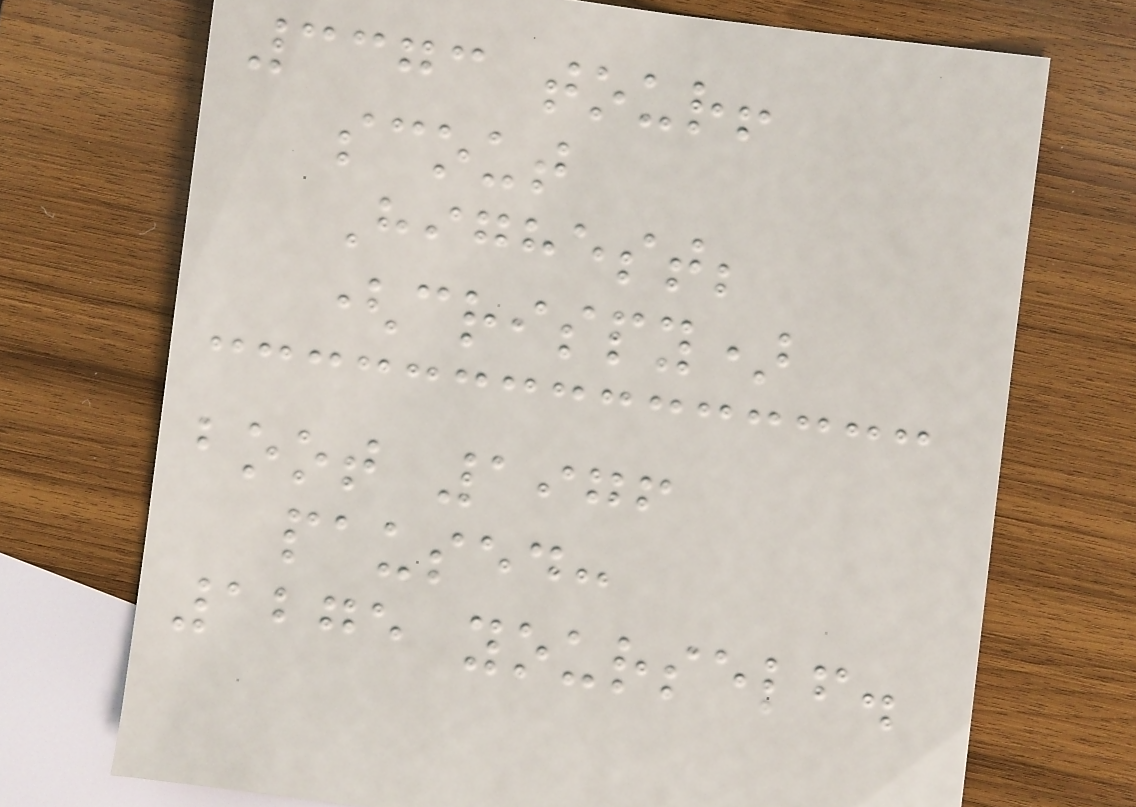3373 tour!
scout
Highest;
(crispy)
boot 1976
paused:
1275 yourself.
